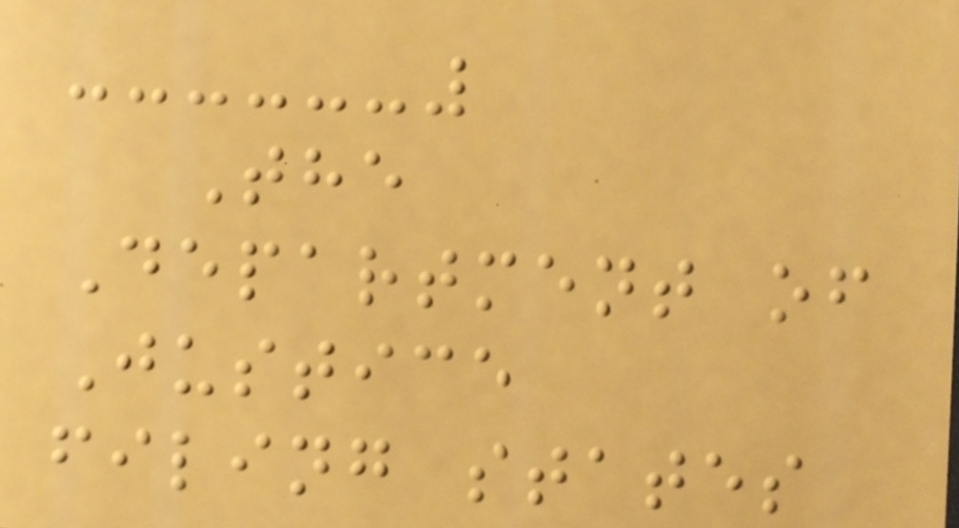The
Department of
Justice
filing states
